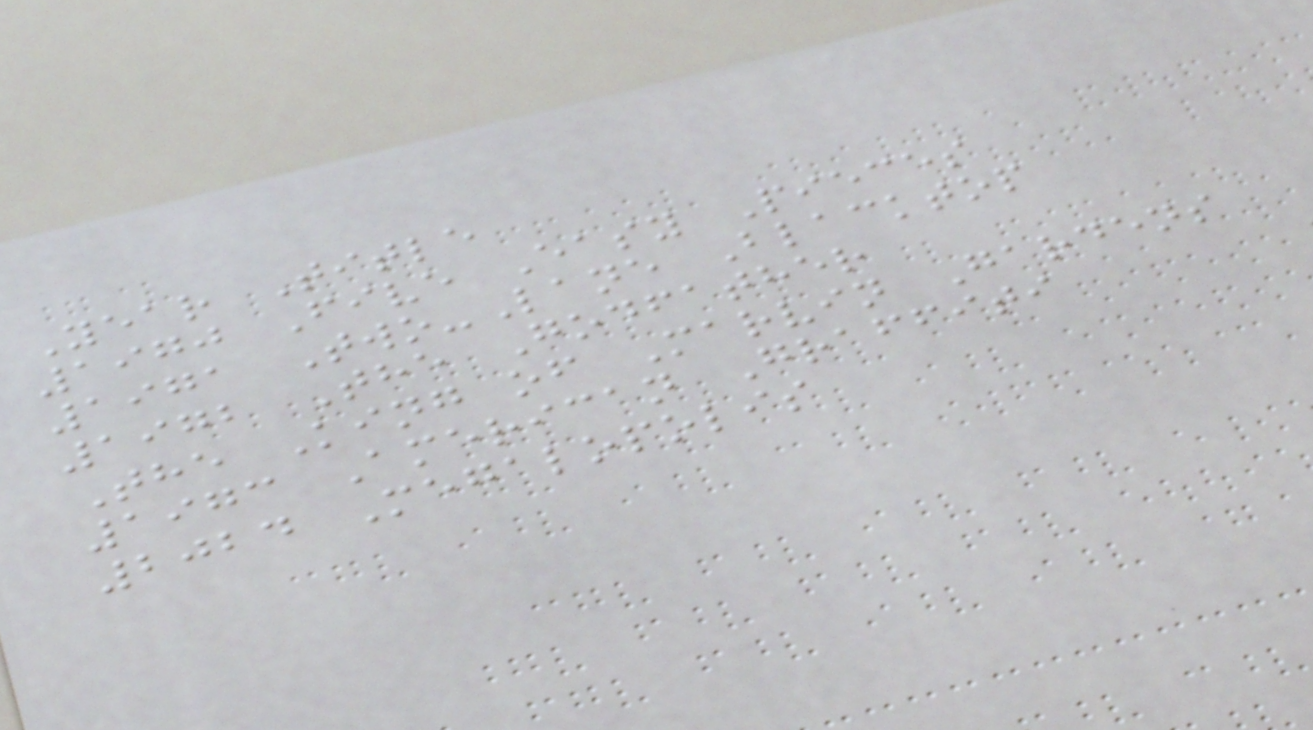Year Title
1970 Five Easy Pieces
1971 Two-Lane Blacktop
1972 The Godfather
The King of Marvin Gardens
1973 American Graffiti
2024 Megalopolis
